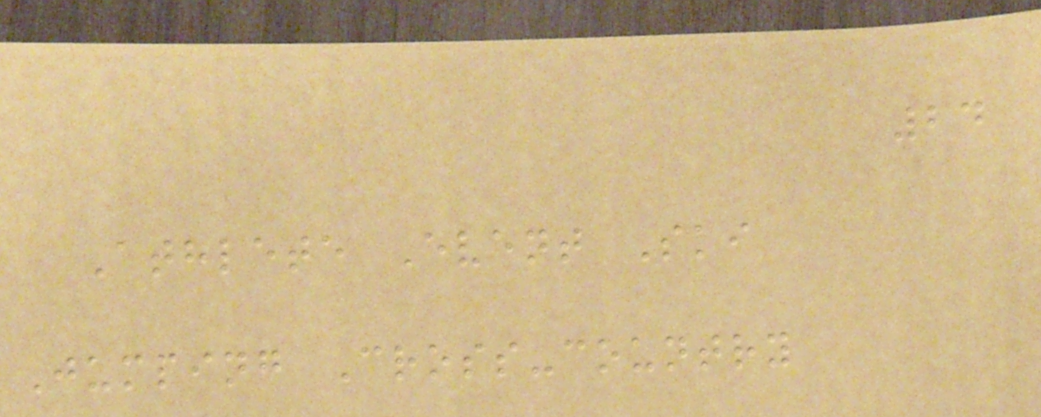24
Athlete Event Ski
Jumping Cross-country
